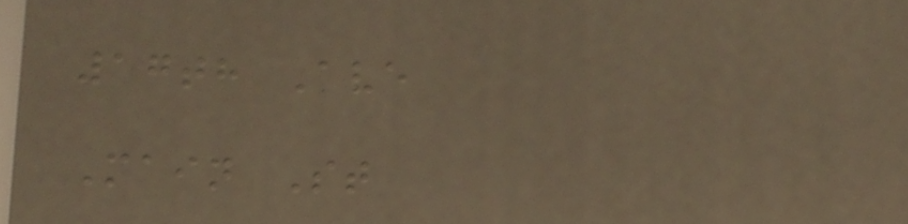17th Ave
Main St
